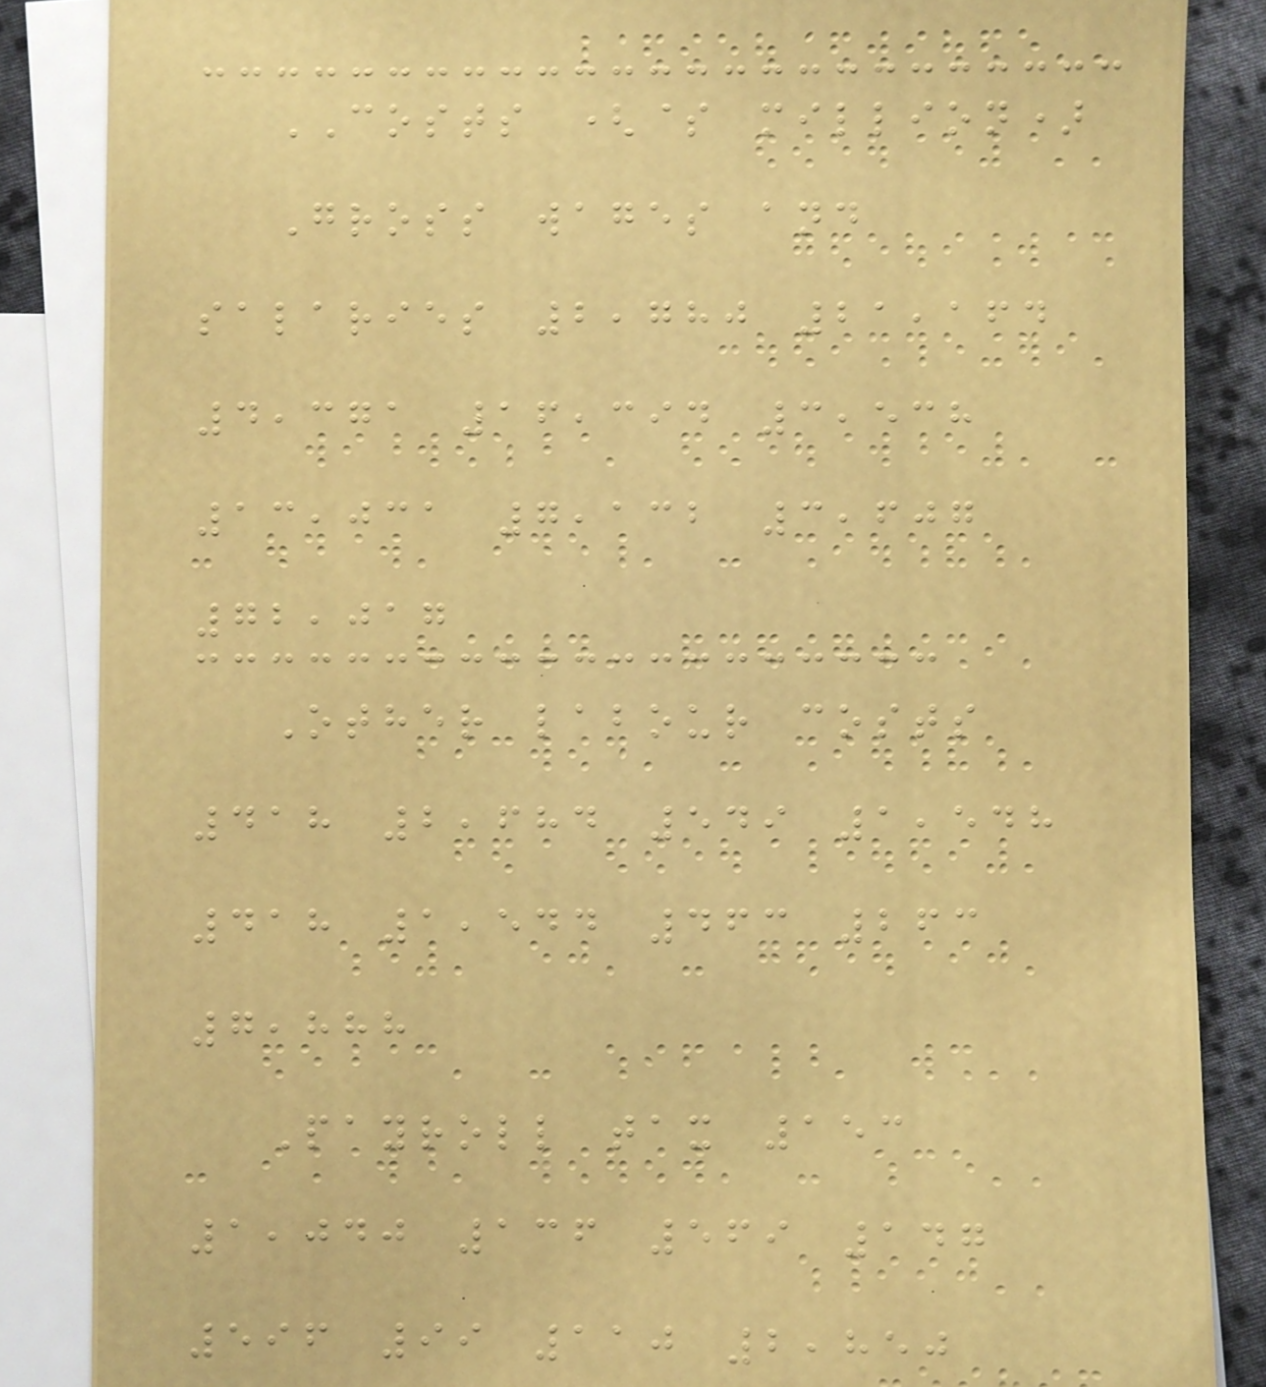COSTS ($ million)
Gross wages and
salaries 2,780 21,164
4,371 16,394 3,538
13,031 7,132 3,607
72,017
Other labour costs
418 2,684 549 1,548
418 1,544 463 263
7,888
Payroll tax 153
1,040 136 569 147
596 99 110 2,850
